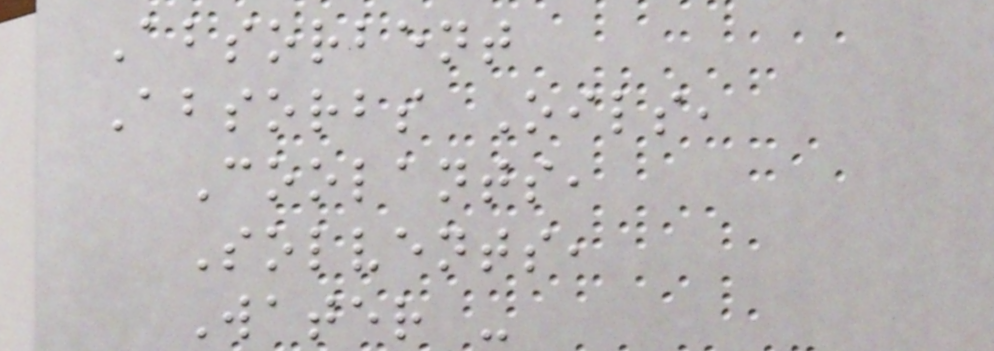Absorbent
Absorbs Oils,
Coolants,
Solvents,
Water -
